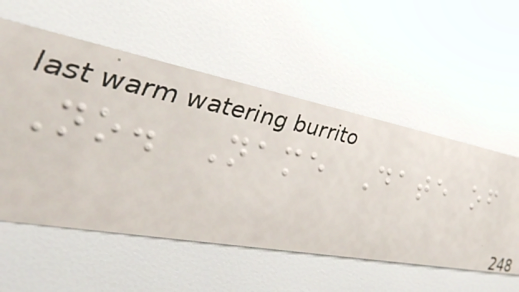No. Name Date of
